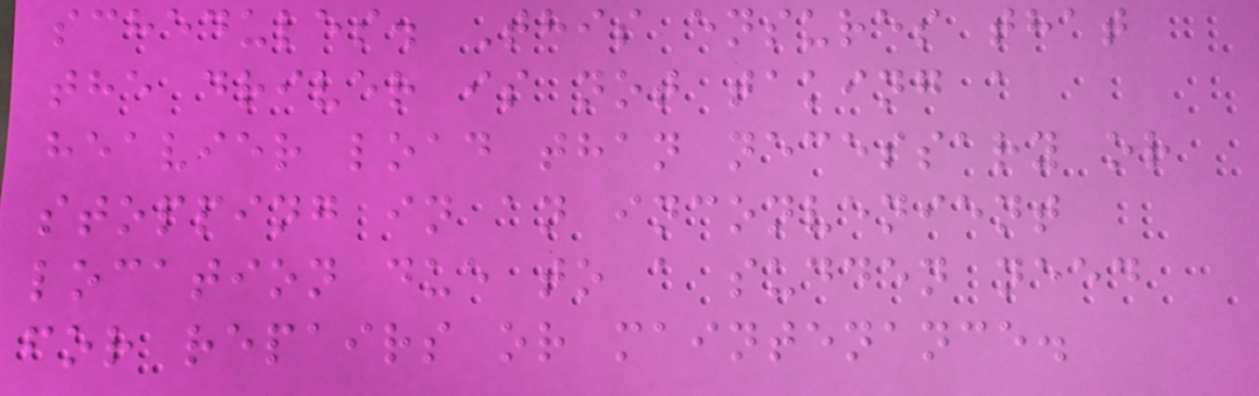schedules. This ensures that
the driver is not taking a
heavier load than necessary or
stopping in an inconvenient
location due to a sudden need
for repairs or maintenance.
